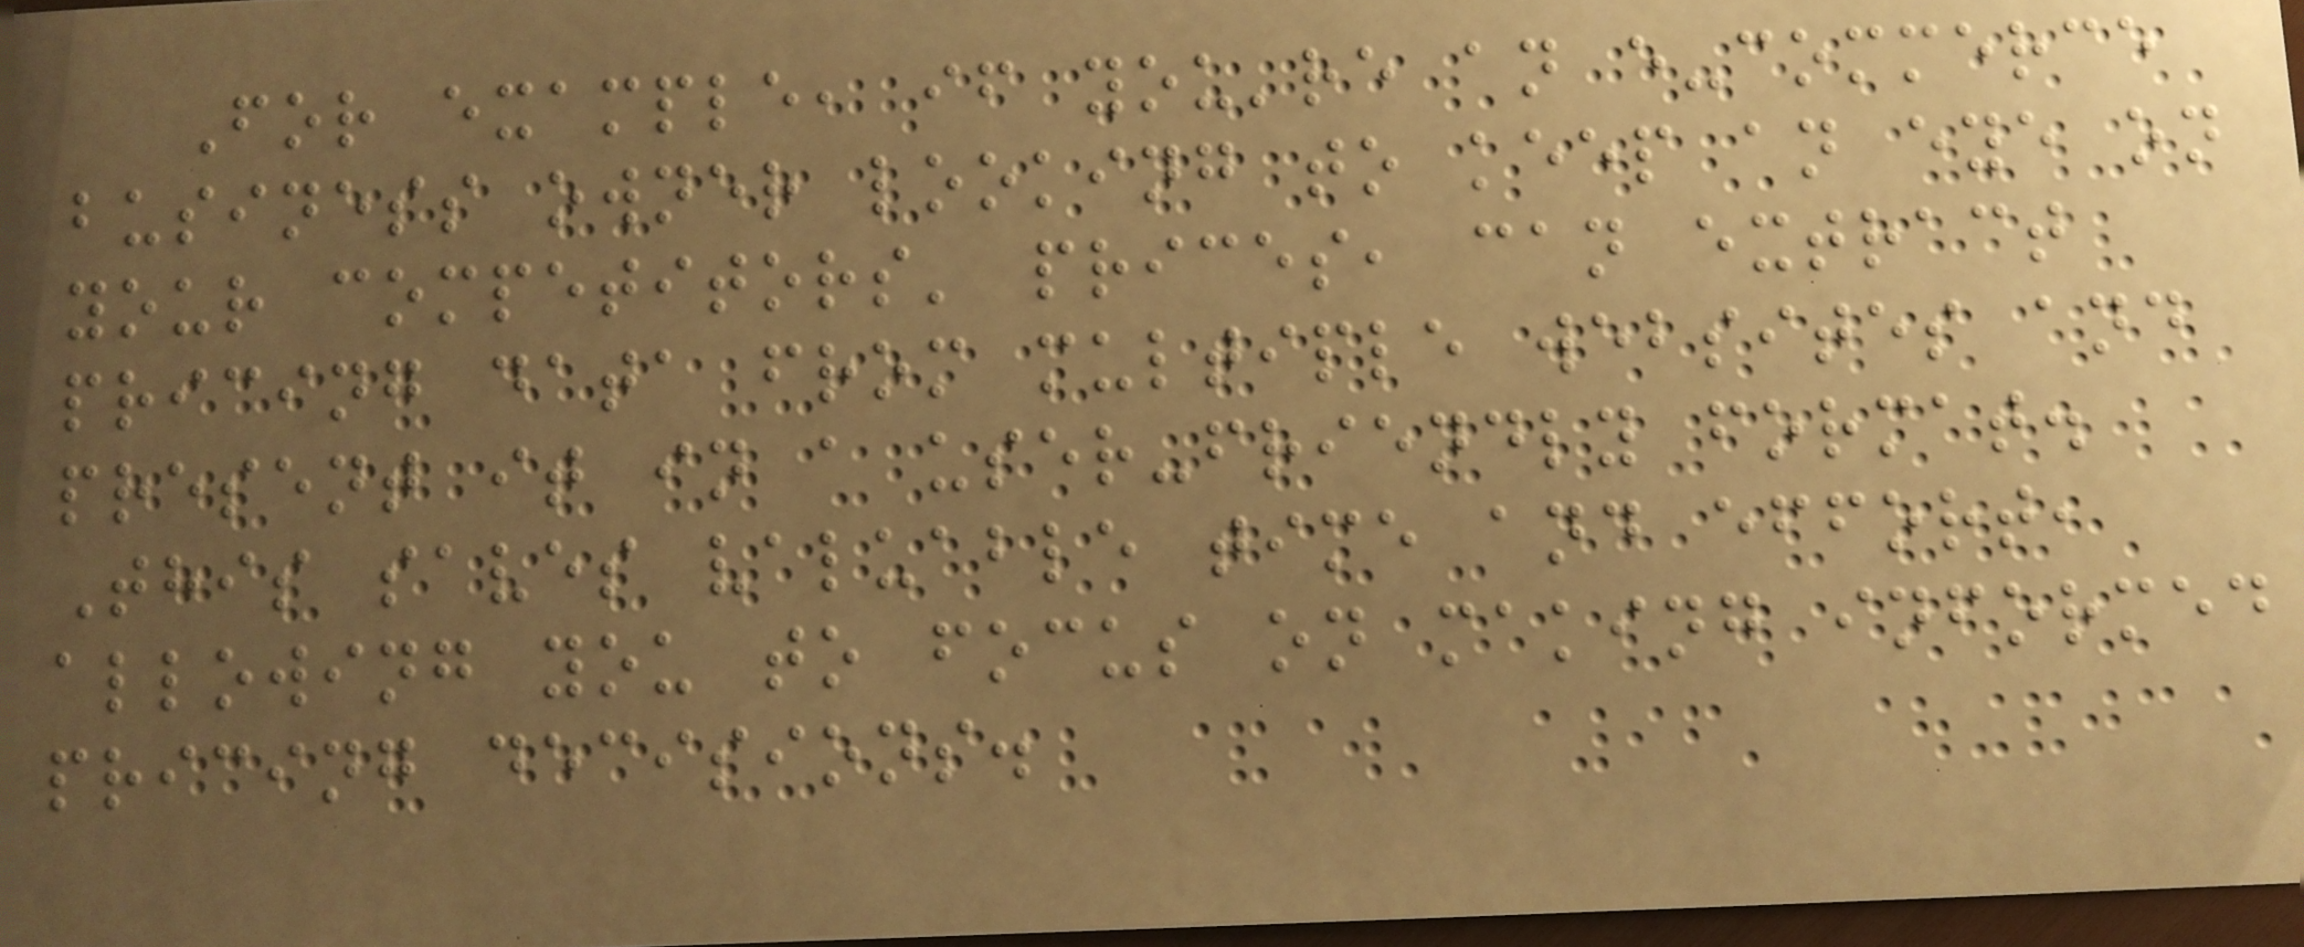For example, if you're an e-commerce
business owner looking to keep an eye on
your competitors' prices, can extract
pricing data from multiple websites and
present it in a user-friendly format.
This saves valuable time and effort,
allowing you to focus on making informed
pricing decisions.
